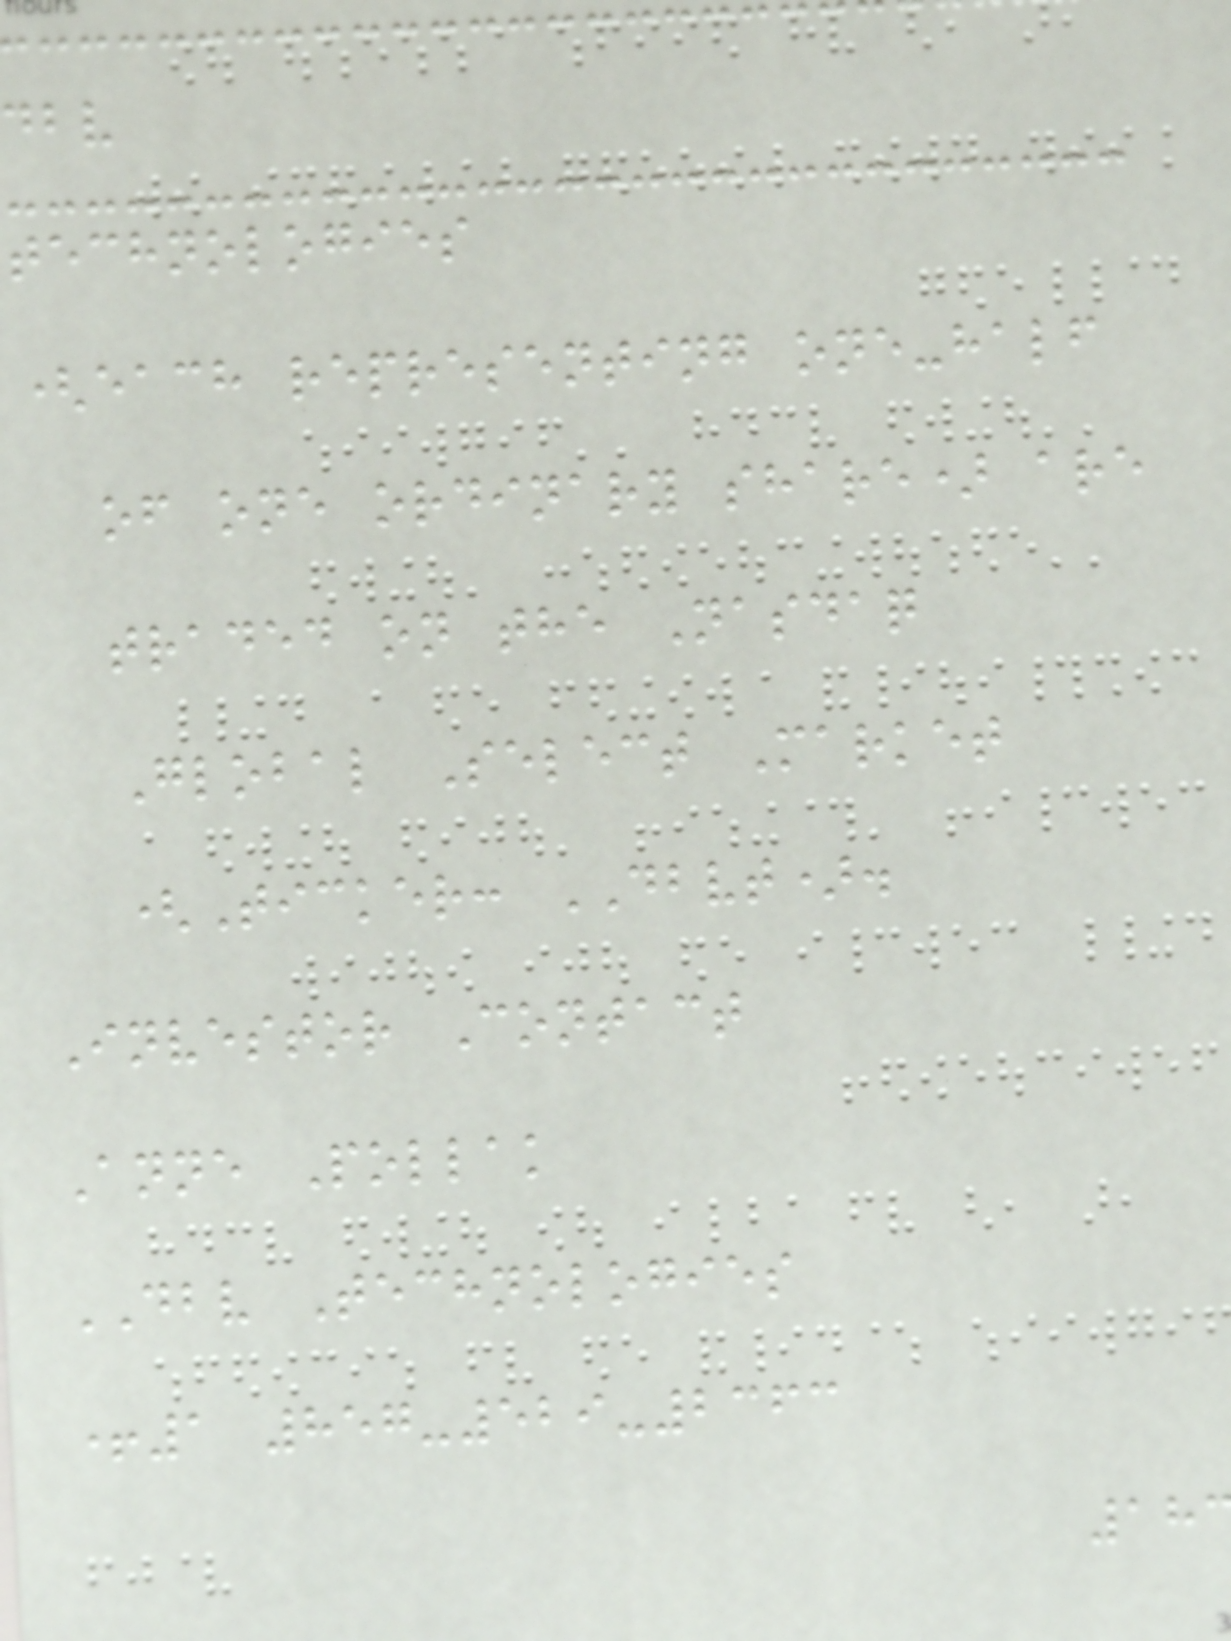dbv
technologies
(each representing one-half
of one ordinary share) are
traded on the Nasdaq
Global Select Market
(Ticker: DBVT).
Investor Contact
Anne Pollak
DBV Technologies
+1 857-529-2363
